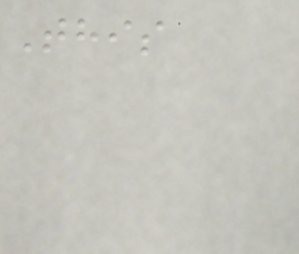This
